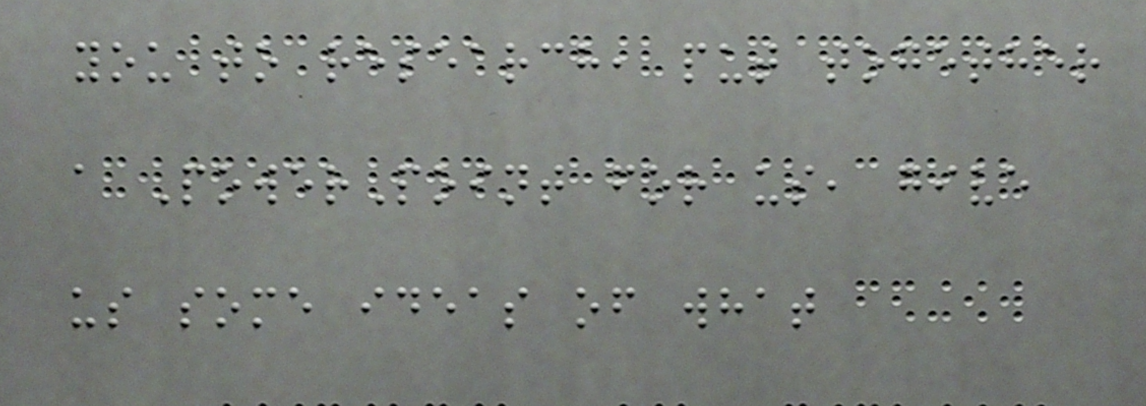you to research, put together
a PowerPoint for us, give
us some ideas of what
